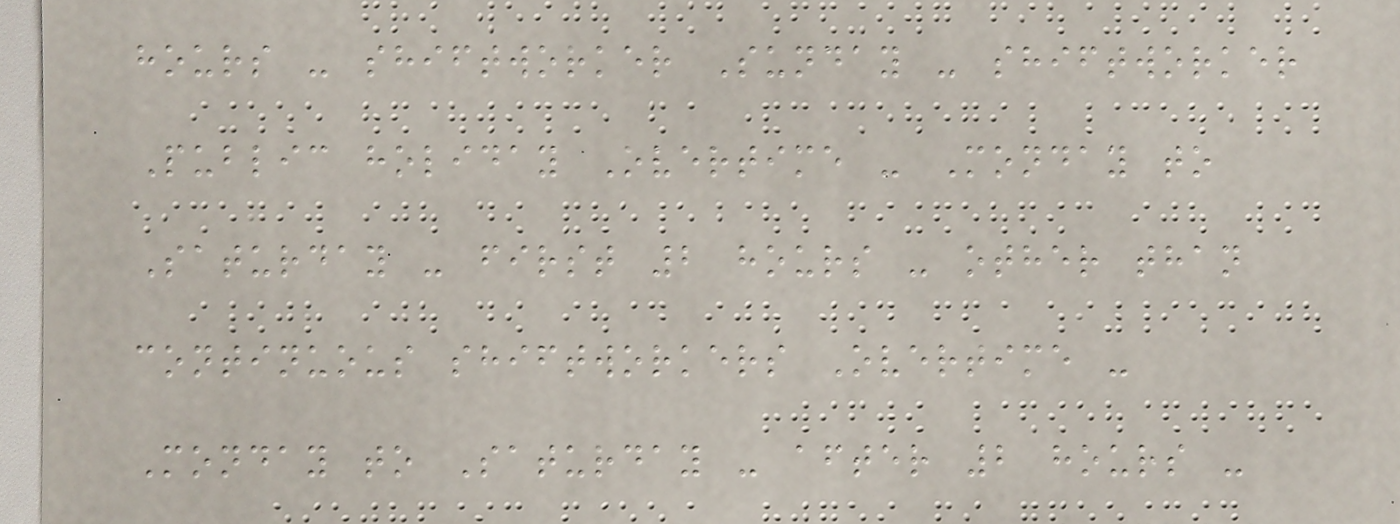hours - shiftworker Sunday - shiftworker
Public holiday Overtime - Monday to
Saturday - first 2 hours - other than
continuous shiftworkers Overtime -
Monday to Saturday - after 2 hours -
